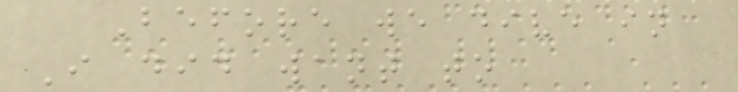Before we dive in
I did want to
